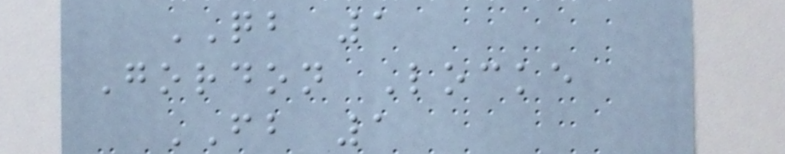QB 1
Gordon Locke
FB 1
